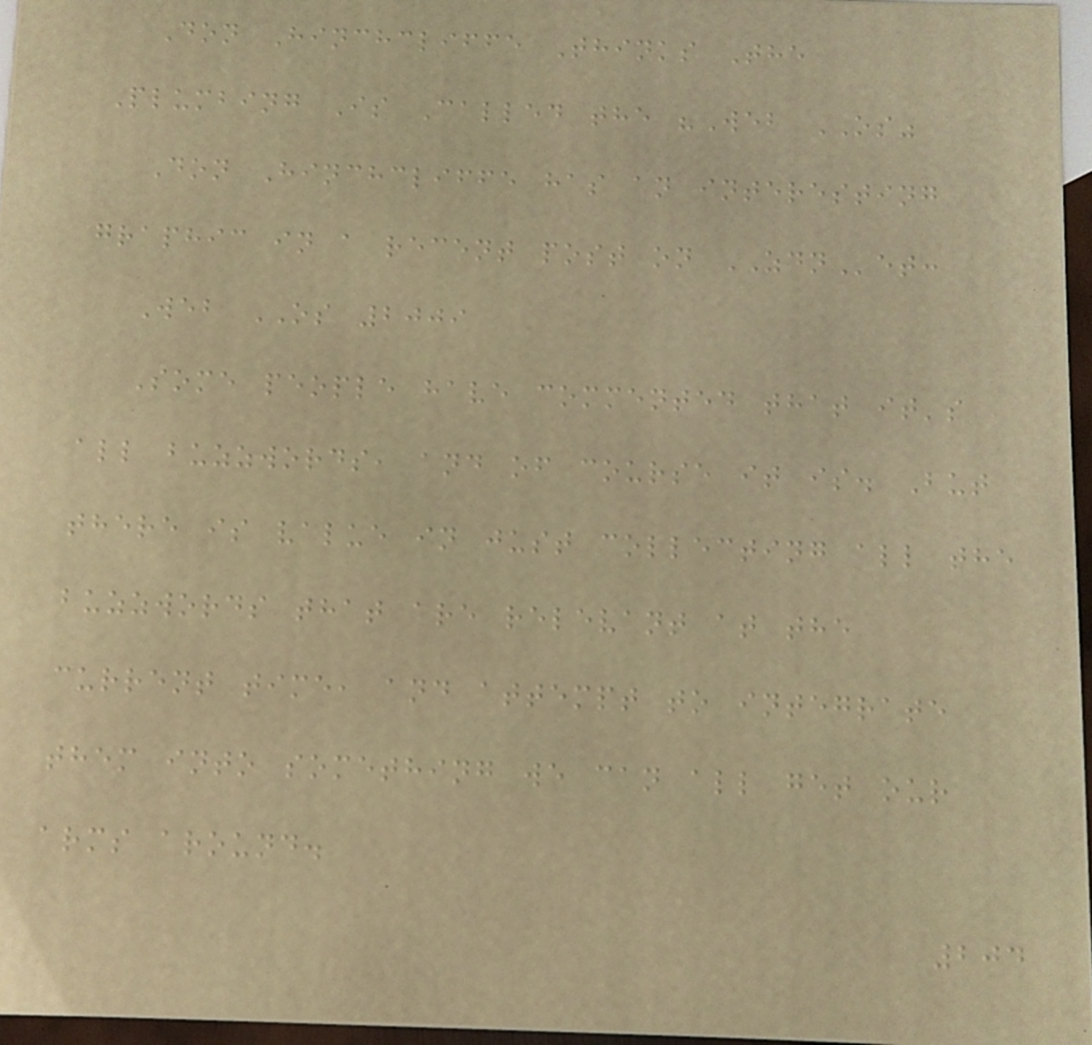Don Hinchcliffe Thinks The
Plumbing Is Called the "Web OS"
Don Hinchcliffe has an interesting
graphic in a recent post on ZDNet:
Web OS 2009
Some people have commented that it's
all buzzwords, and of course it is. But
there is value in just collecting all the
buzzwords that are relevant at the
current time, and attempt to integrate
them into something we can all get our
arms around.
204
